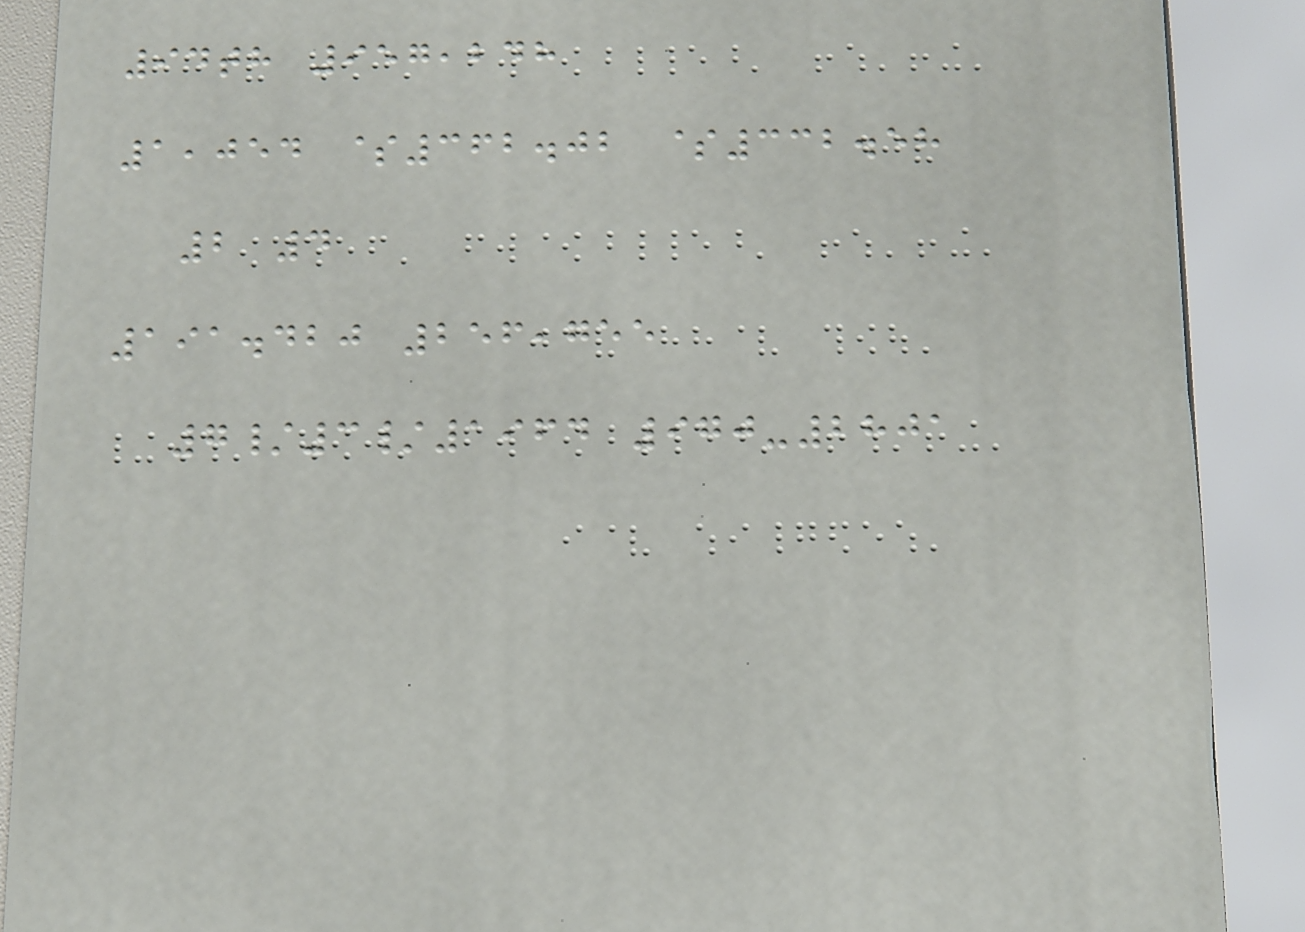94th 957,248
1,054 $362.02 $332.58
2 4
191.420 256,755
7/3/1964 970-2801
